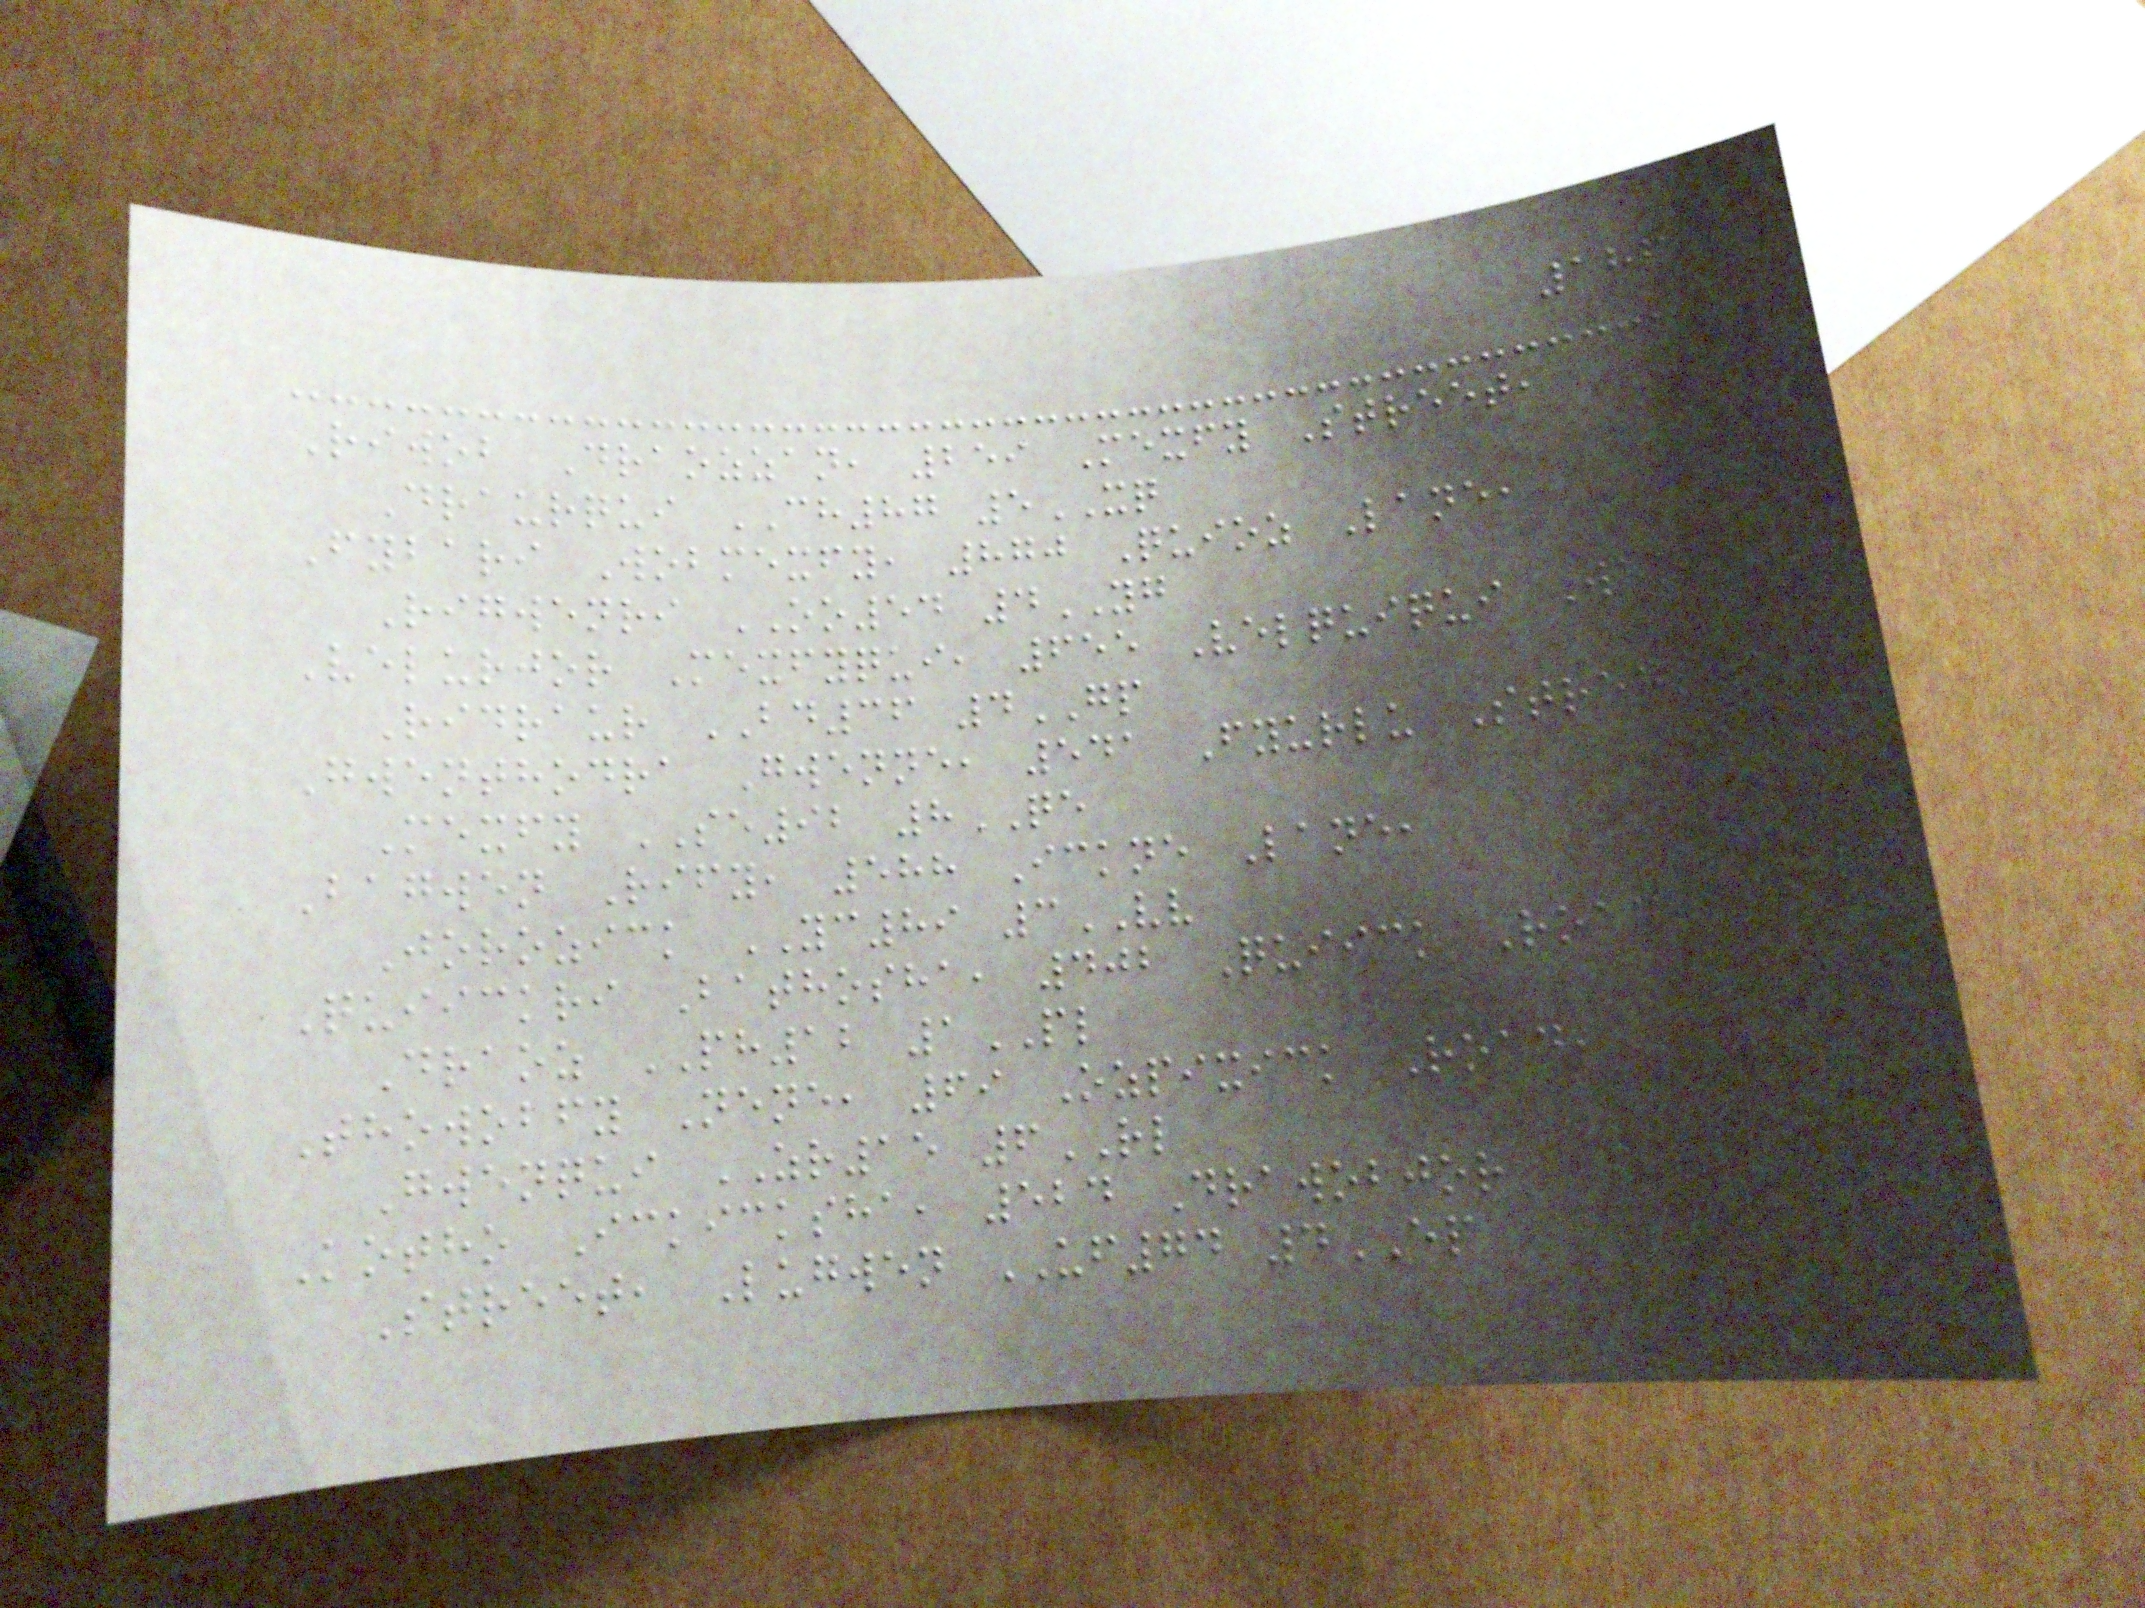186
Riwob Draozzan, 259 Mexfy Street,
Draurqui CH87 5XQ
Fybari Wobmexfy, 870 Quioz Lane,
Rigwenri OO54 4YG
Velurjor Mexfyqui, 655 Velquiqui Way,
Ridraur BD36 4GP
Gwenthodra Gwenne, 541 Fyurlu Street,
Mexfy SE92 8QE
Bagwen Rify, 588 Ickne Lane,
Jorozick YC89 3VV
Quiickri Bathosha, 402 Quiick Road,
Draoz PH12 1PL
Thowobfy Nene, 69 Ozpixick Road,
Gwenqui ZR15 6RL
Kotho Ickicksha, 524 Drawobjor
Street, Lugwen UF74 4EP
